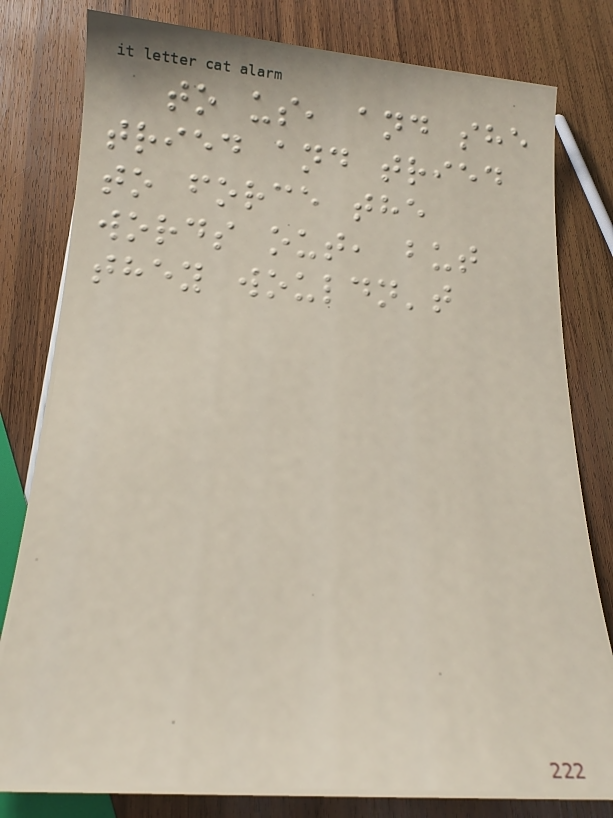to us, and she
tried and tried
to force the
words out, but
they wouldn't
